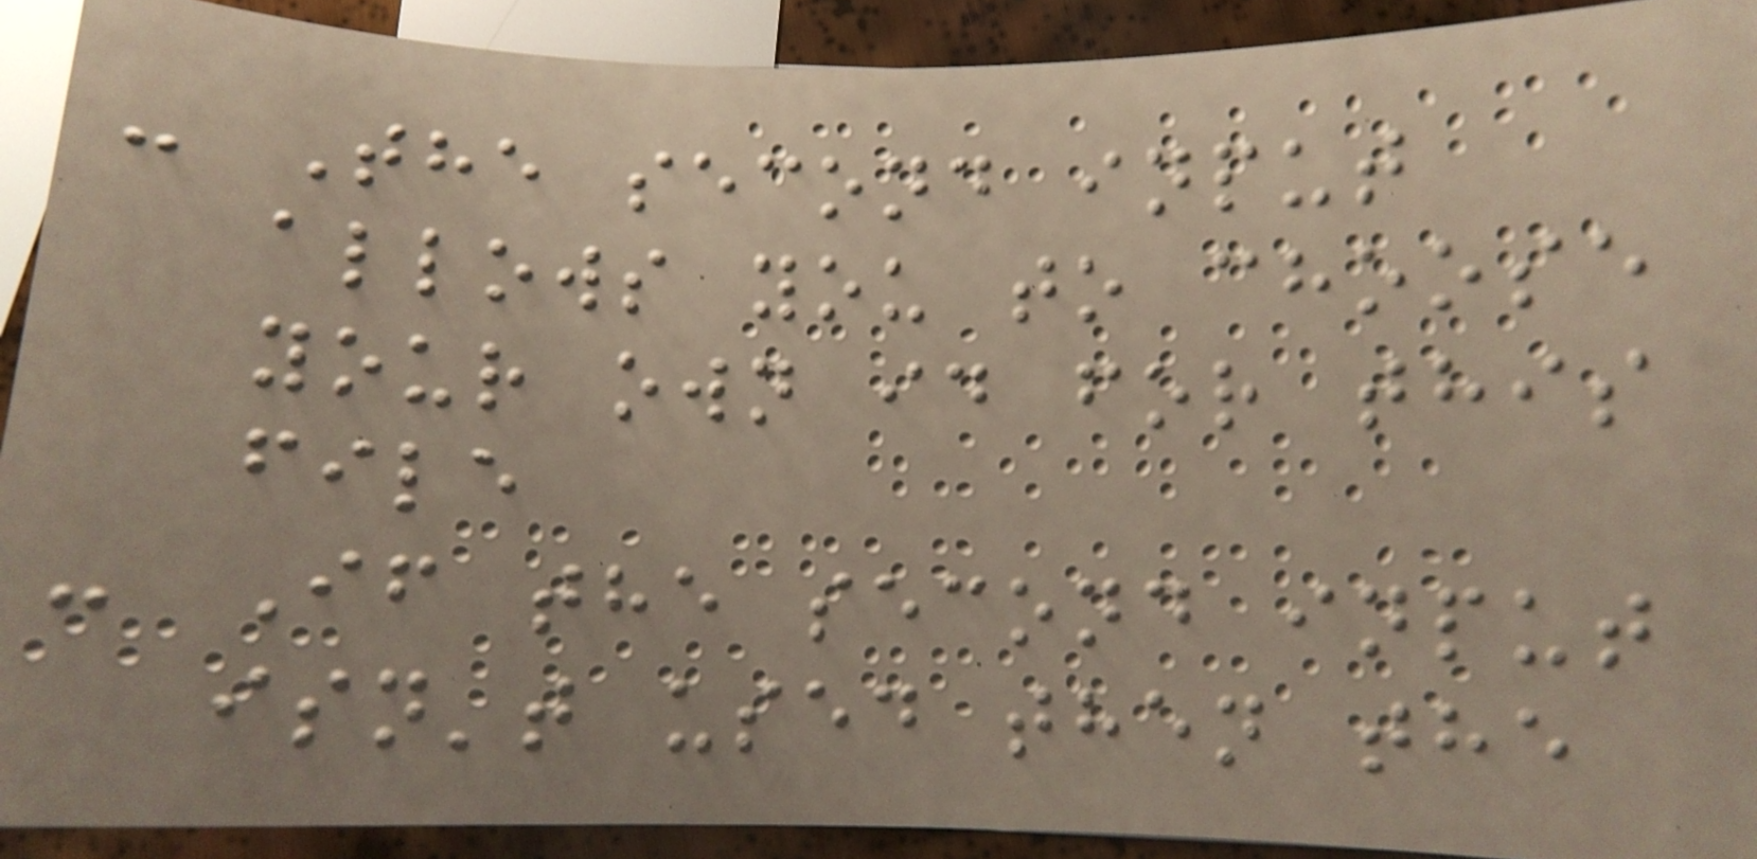- The second input
allows you to choose
your own id for this
file
- If the second input
isn't used then the
